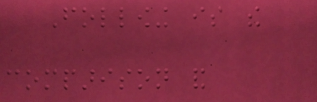Following is the
comparison and
